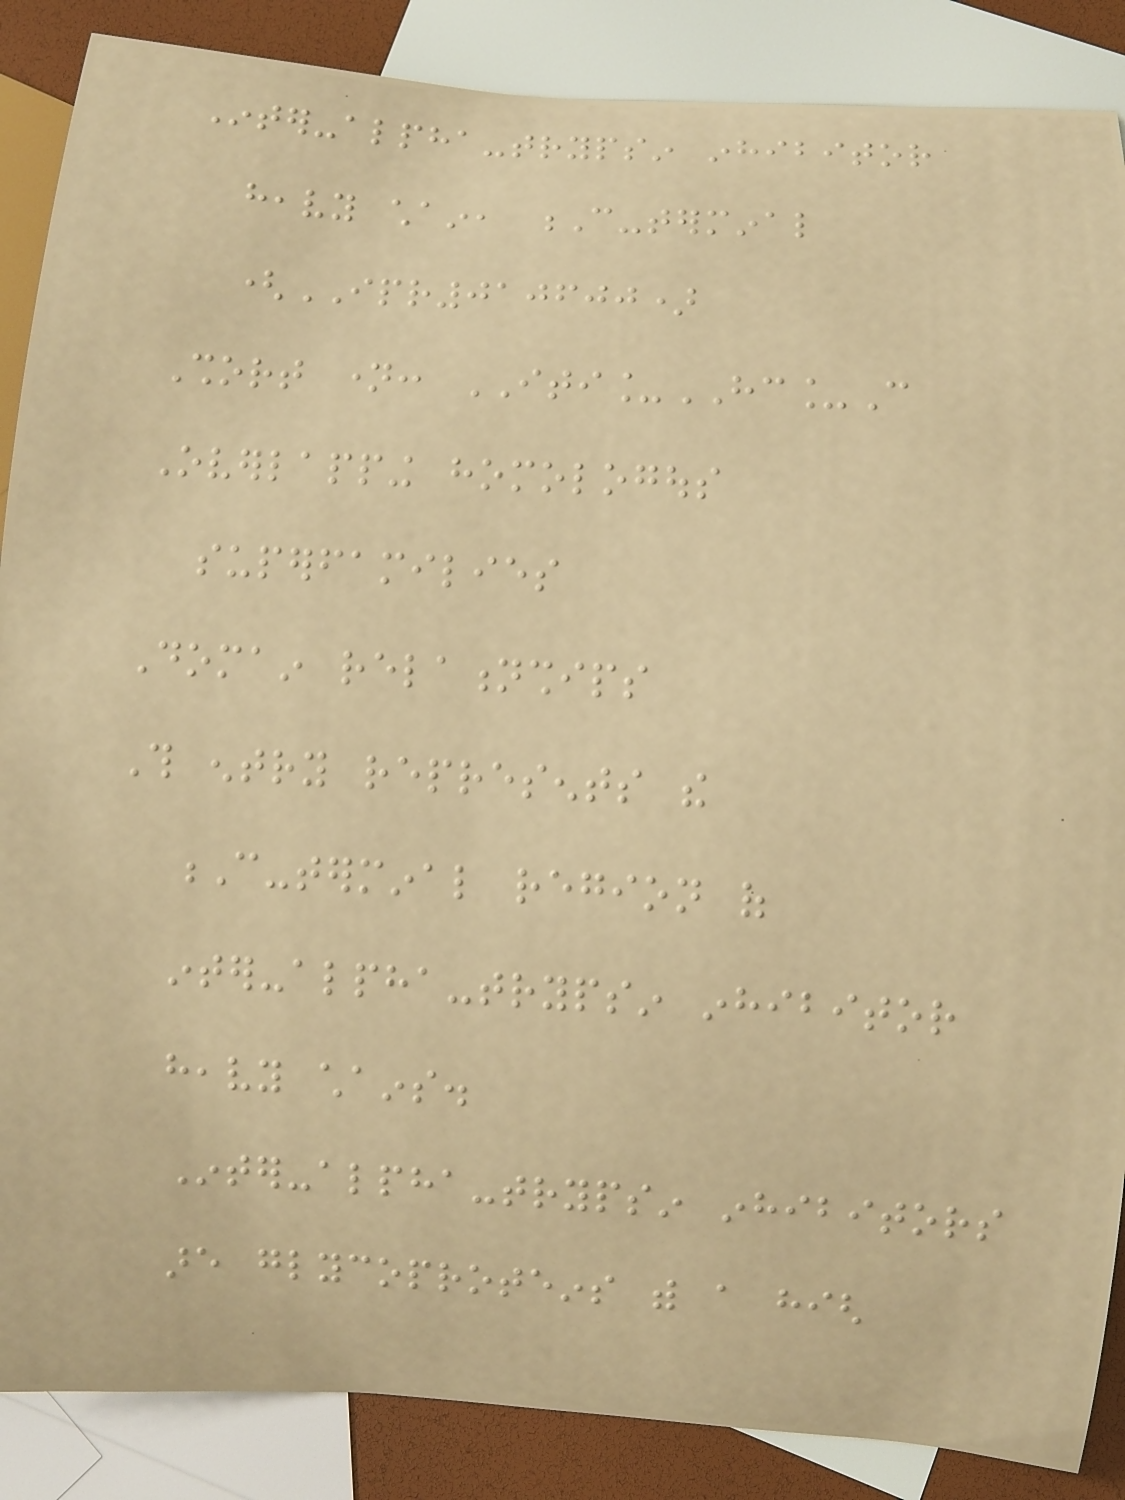Inter-alpha-trypsin inhibitor
heavy chain, C-terminal
(IPR010600)
Short name: ITI_HC_C
Overlapping homologous
superfamilies
Domain relationships
This entry represents the
C-terminal region of
inter-alpha-trypsin inhibitor
heavy chains.
Inter-alpha-trypsin inhibitors
are glycoproteins with a high
